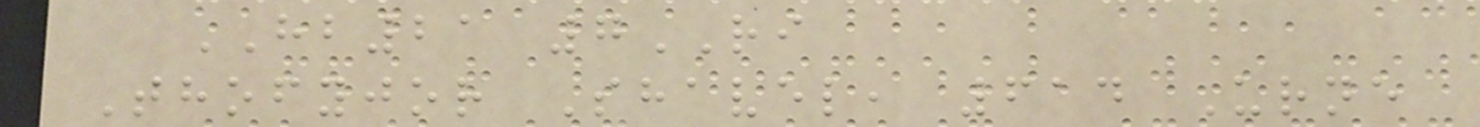HB21 7RI
Thofyjor Shavel, 614 Urne
